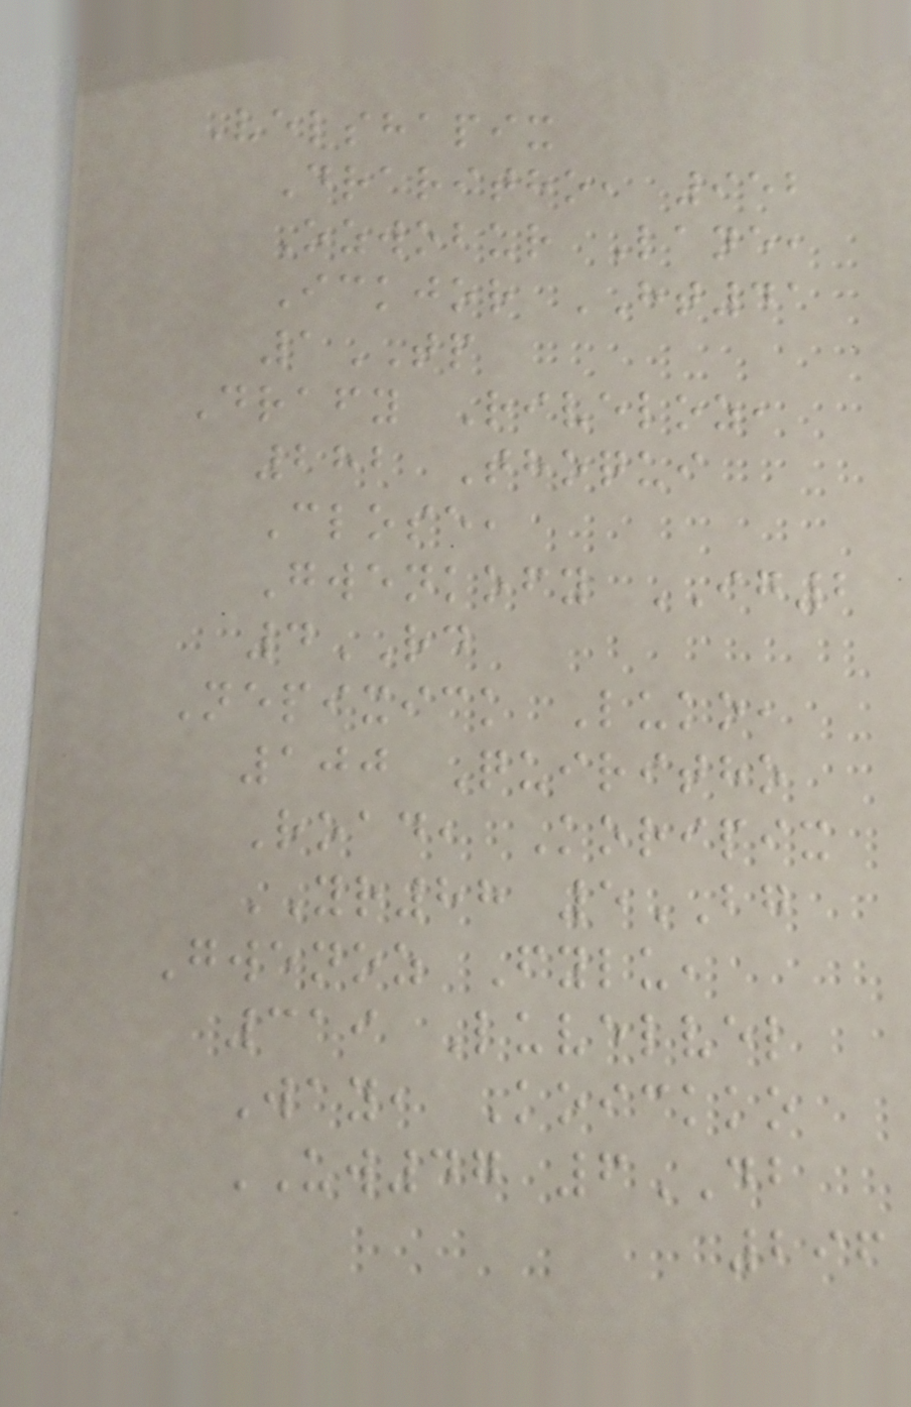Velshapix
Draritho, 952
Ozwobur Lane,
Ickjor HT41
1TP
Drafy Riveloz,
282 Thoqui
Close,
Gwenkofy IG2
4RD
Nepixick Luko,
100 Quiritho
Road, Koripix
YR88 5BG
Gwenoz Fylu,
319 Luvelvel
Way, Koickko
UW47 6DB
296
